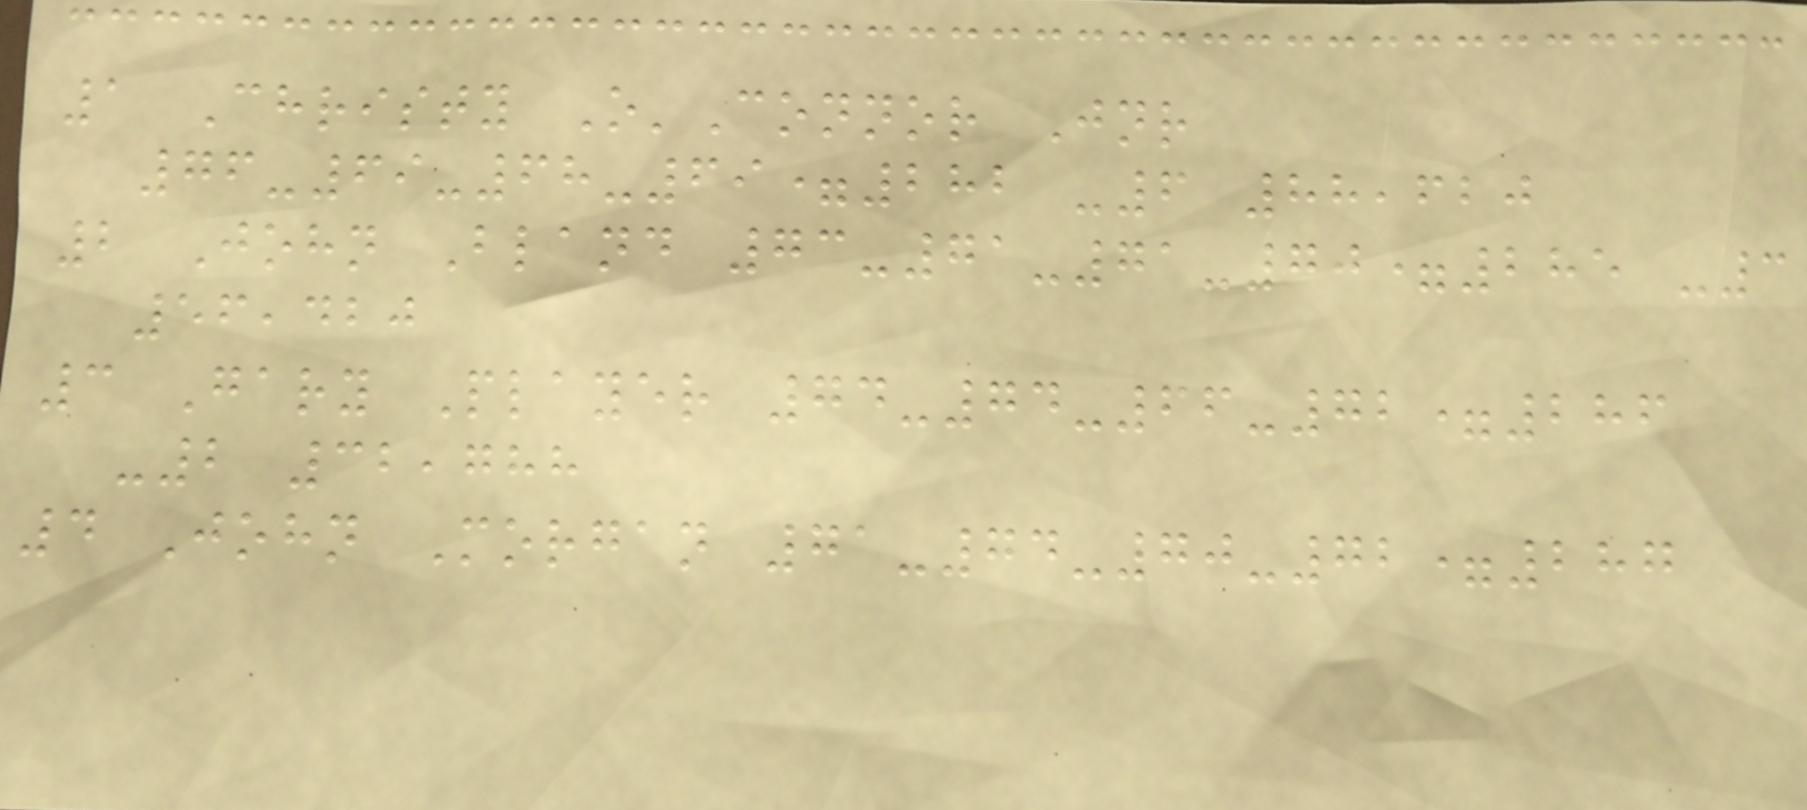1 Christy O'Connor Jnr
76-69-68-69=282 -6 88,620
2 John Bland 73-71-71-70=285 -3
56,420
3 Gary Player 74-74-66-72=286
-2 32,788
4 John Morgan 71-74-70-72=287
